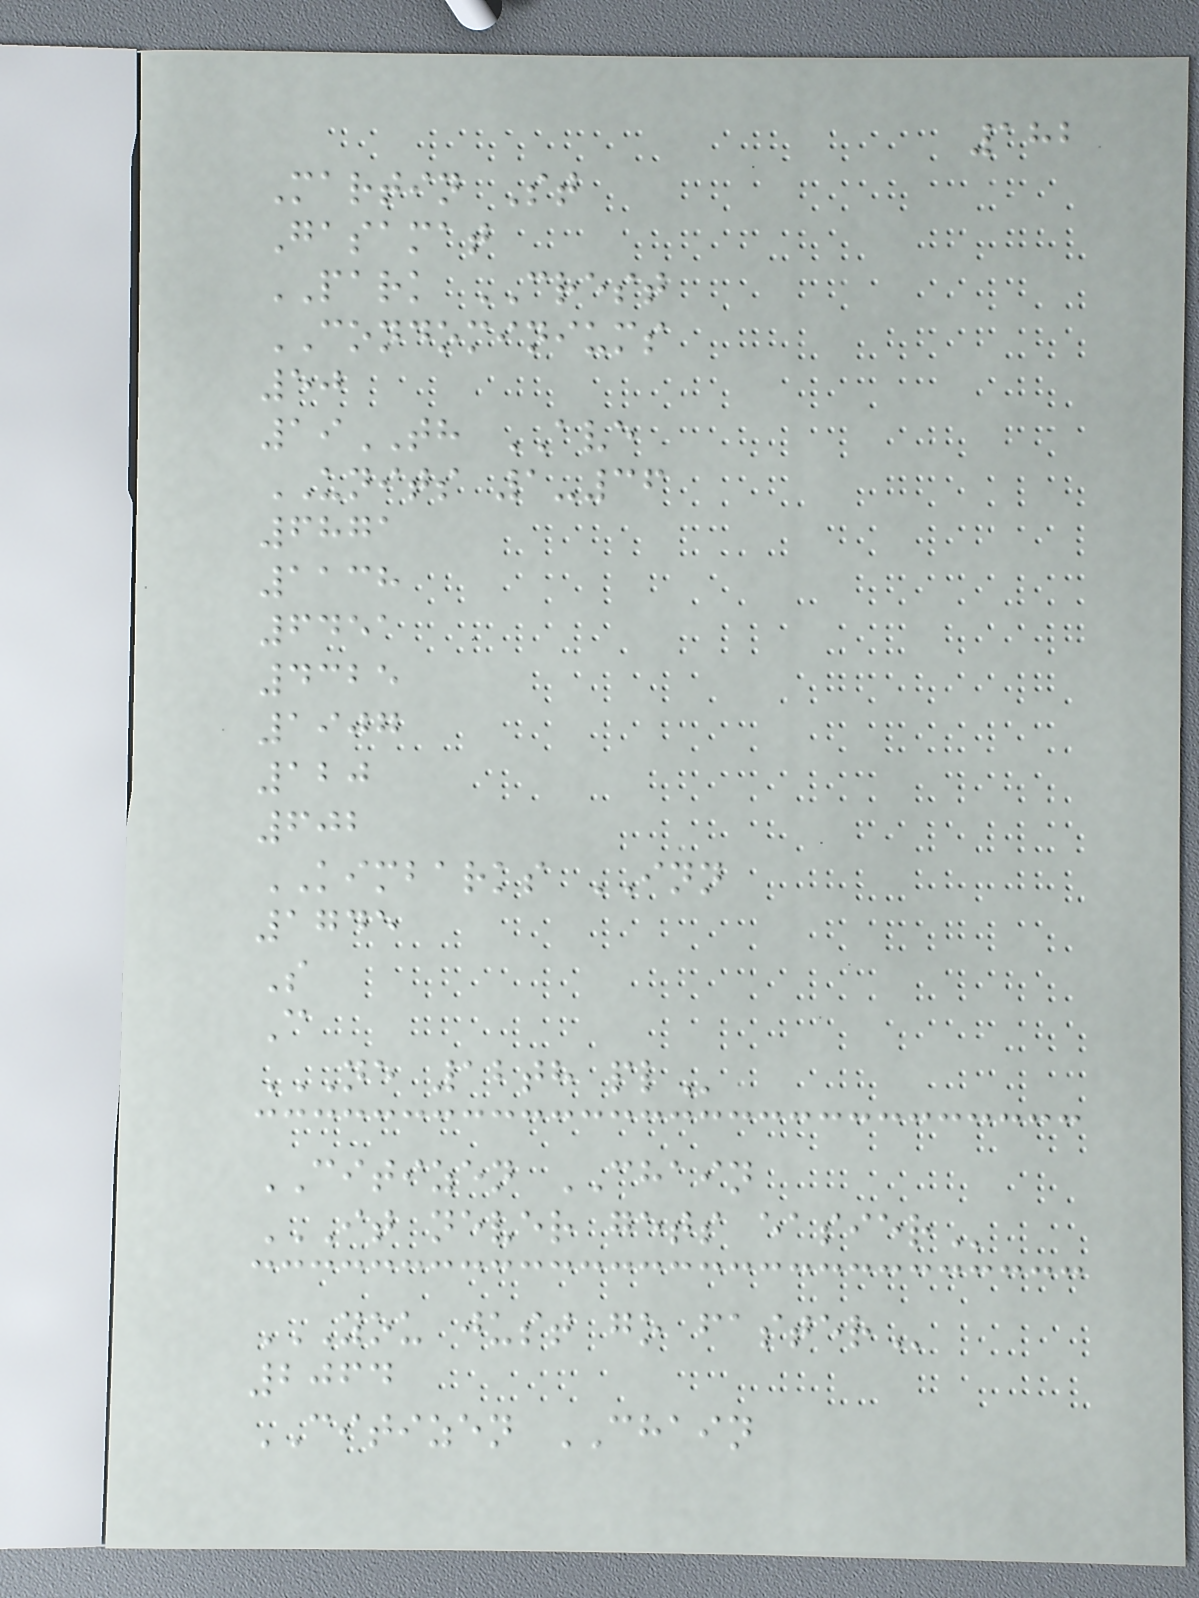182
Martin St
Gasamat
PARK CREST
CONDOMINIUMS
50
19TH AVE
UNITS 1-36
6871
1138
6451
4325
1907
120
602
KIMBARKS INN
1745
S
C
NE 12TH PL
CITIZEN CHAIN
IT NEVER GETS EASIER
YOU JUST GO FASTER
2064
CITIZEN CHAIN
